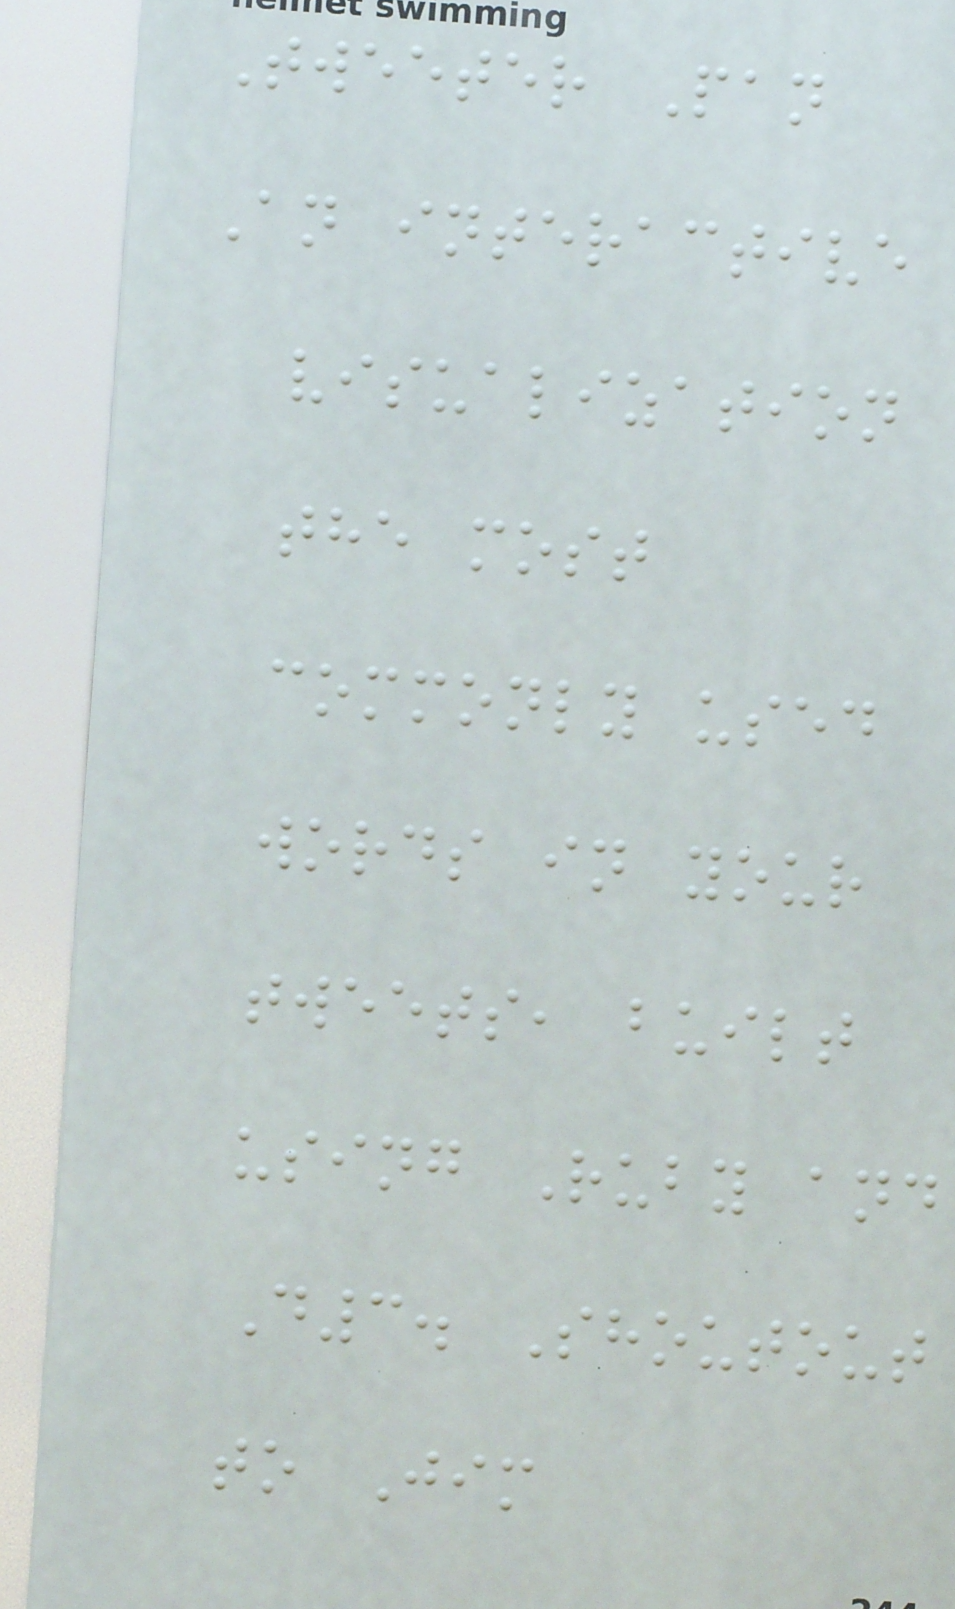Tweeter Pan
An interactive
visualization
the most
commonly used
words in your
tweets, built
using Ruby and
D3. Shoutout
to Jim
